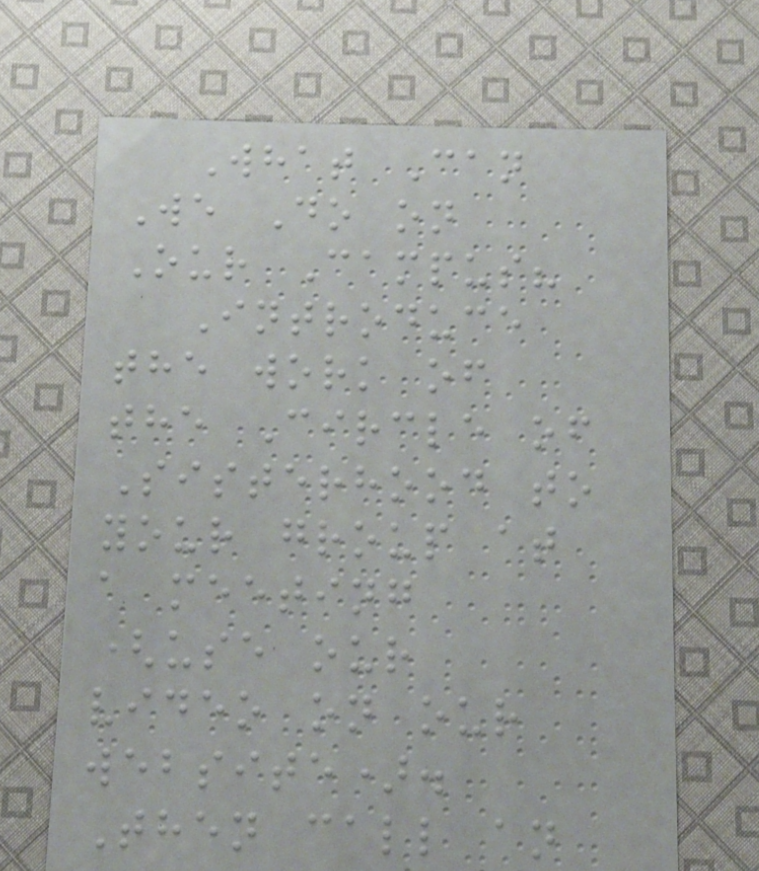What Can
We Do on
Our Campus?
Introduce
the work of
the Circle of
Sisterhood to
your group at
a meeting
(use our
video on our
website).
Then call an
